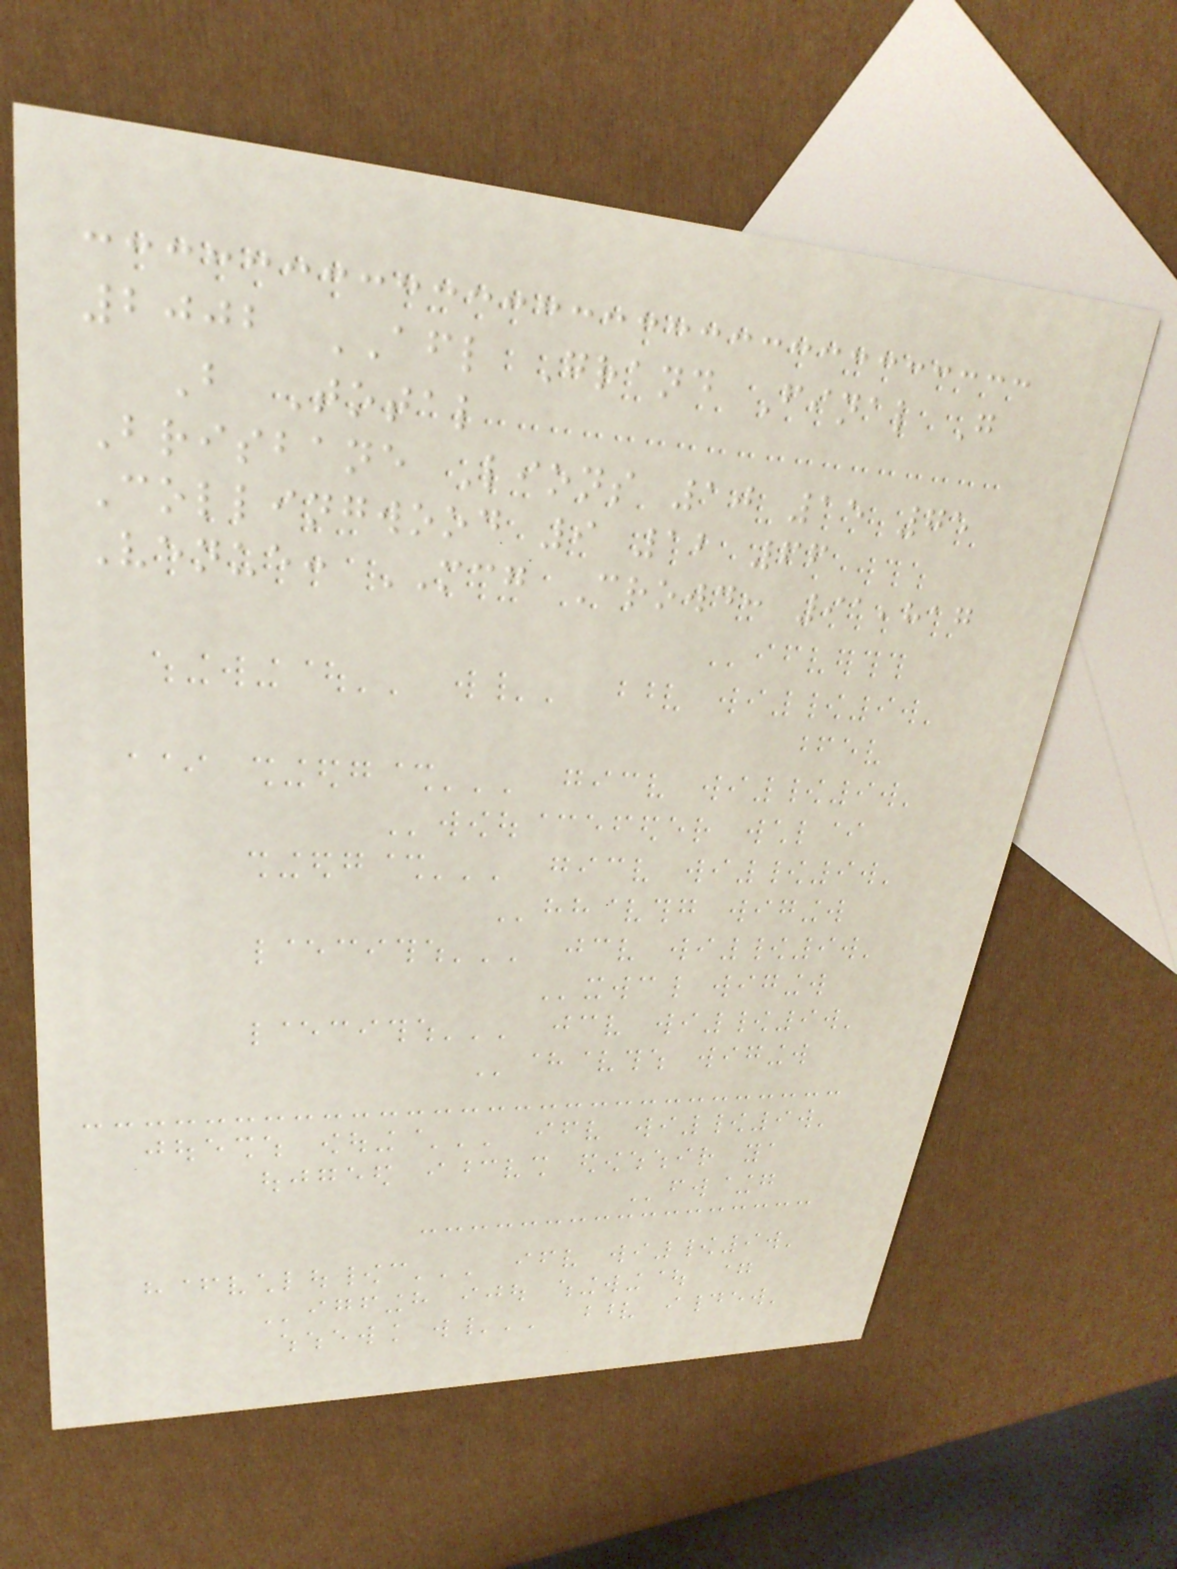2002 AFL Grand Final G
B Total
Brisbane Lions 10 15 75
Collingwood 9 12 66
Venue: MCG Crowd: 91,817
